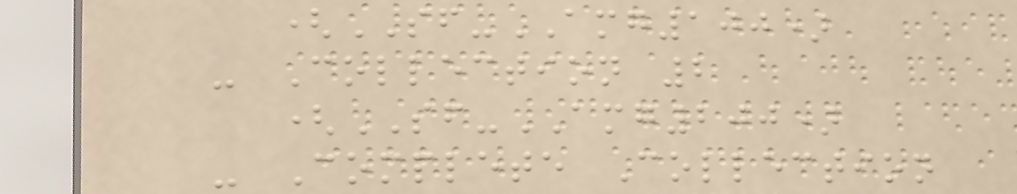(SF-AMG100)
- Collection 2
(SF-AMG200)
- Complete Collection
